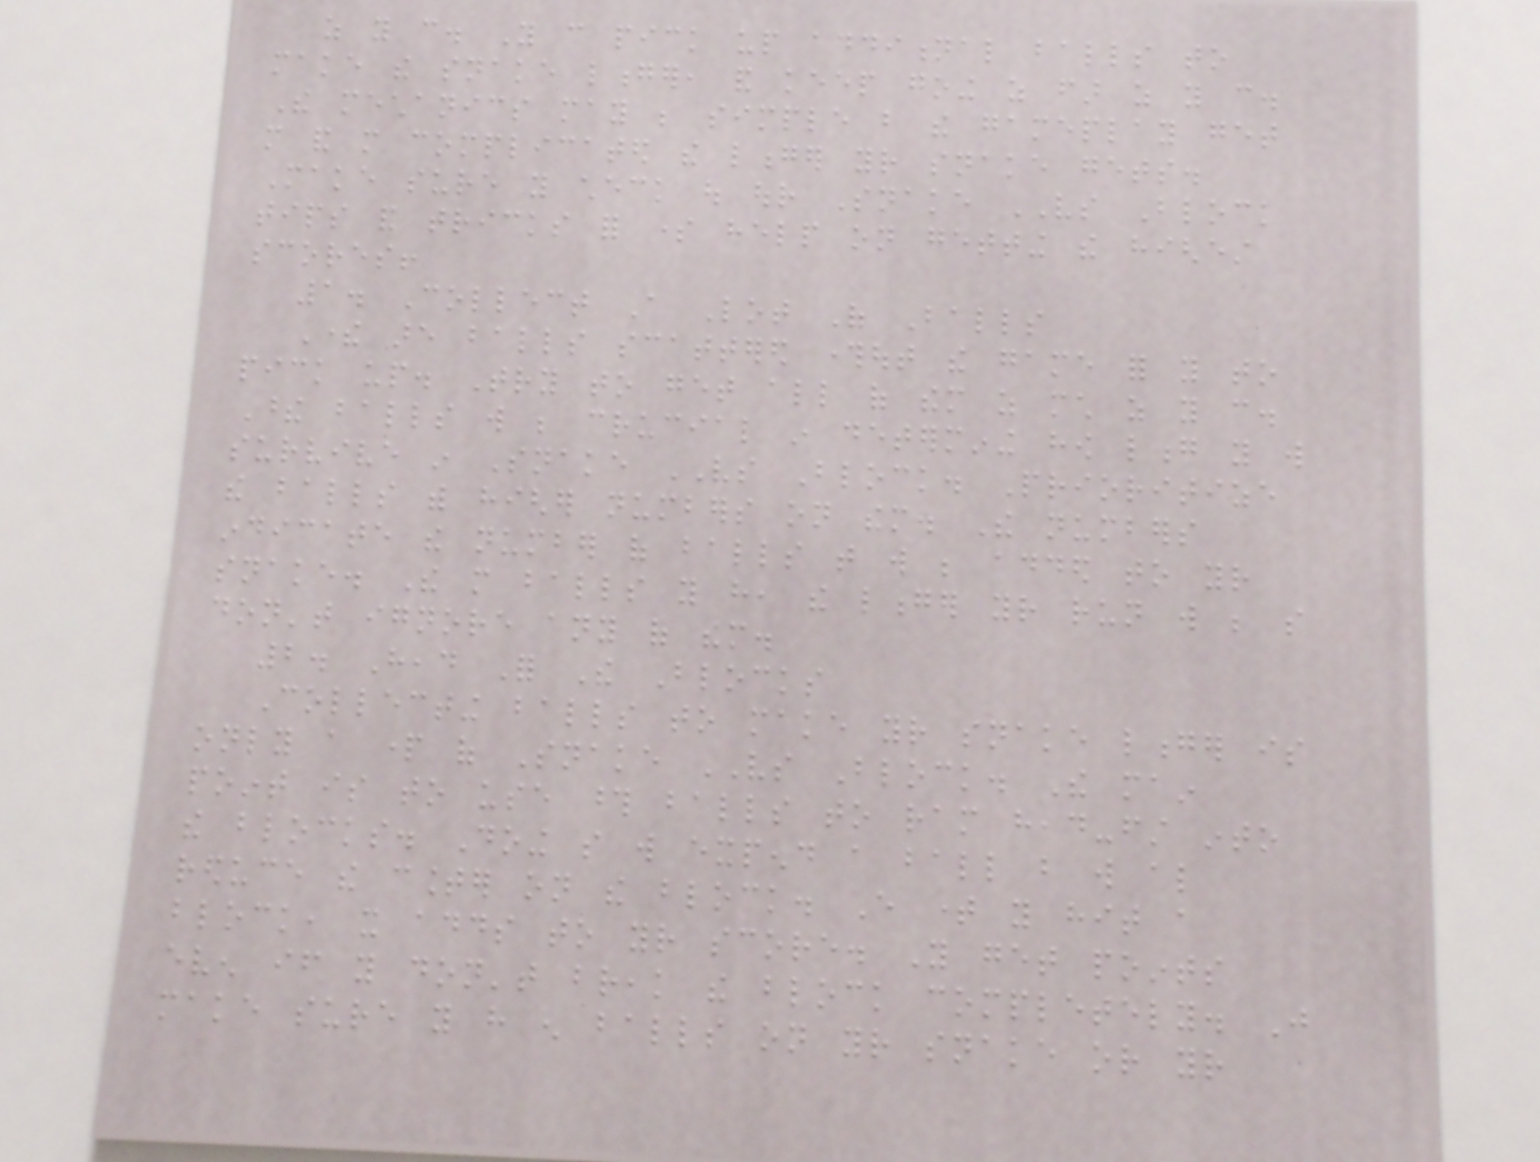as you can. You can pick up additional balls to
make the snake longer, and keep going as far as you can.
The mechanics may be simple but the gameplay get
more and more complicated the longer your snake gets.
Make sure you check out our Snake VS Block
tips and tricks for some help on getting the highest
scores!
1. Collect A Lot Of Balls
There are balls scattered throughout the game for you to
pick up. Try to get all of them as much as you can.
These balls will be crucial in determining how long you will
survive in Snake VS Block. Prioritize
the balls with higher numbers on them. The numbers
indicate the number of balls that will be added to your
snake. The more balls you have, the longer your run will be so
don't ignore any of them.
2. Head For The Blocks
Collecting balls to make your snake longer is
only a part of Snake VS Block. The main
point is to use those balls to ram head-first into
the blocks. Doing so will expend a ball but will also
reduce the counter on the block. Every time you hit a
block, it adds to your score. You get points
even if you don't break the block completely. Just
make sure you have enough balls on your snake or your
